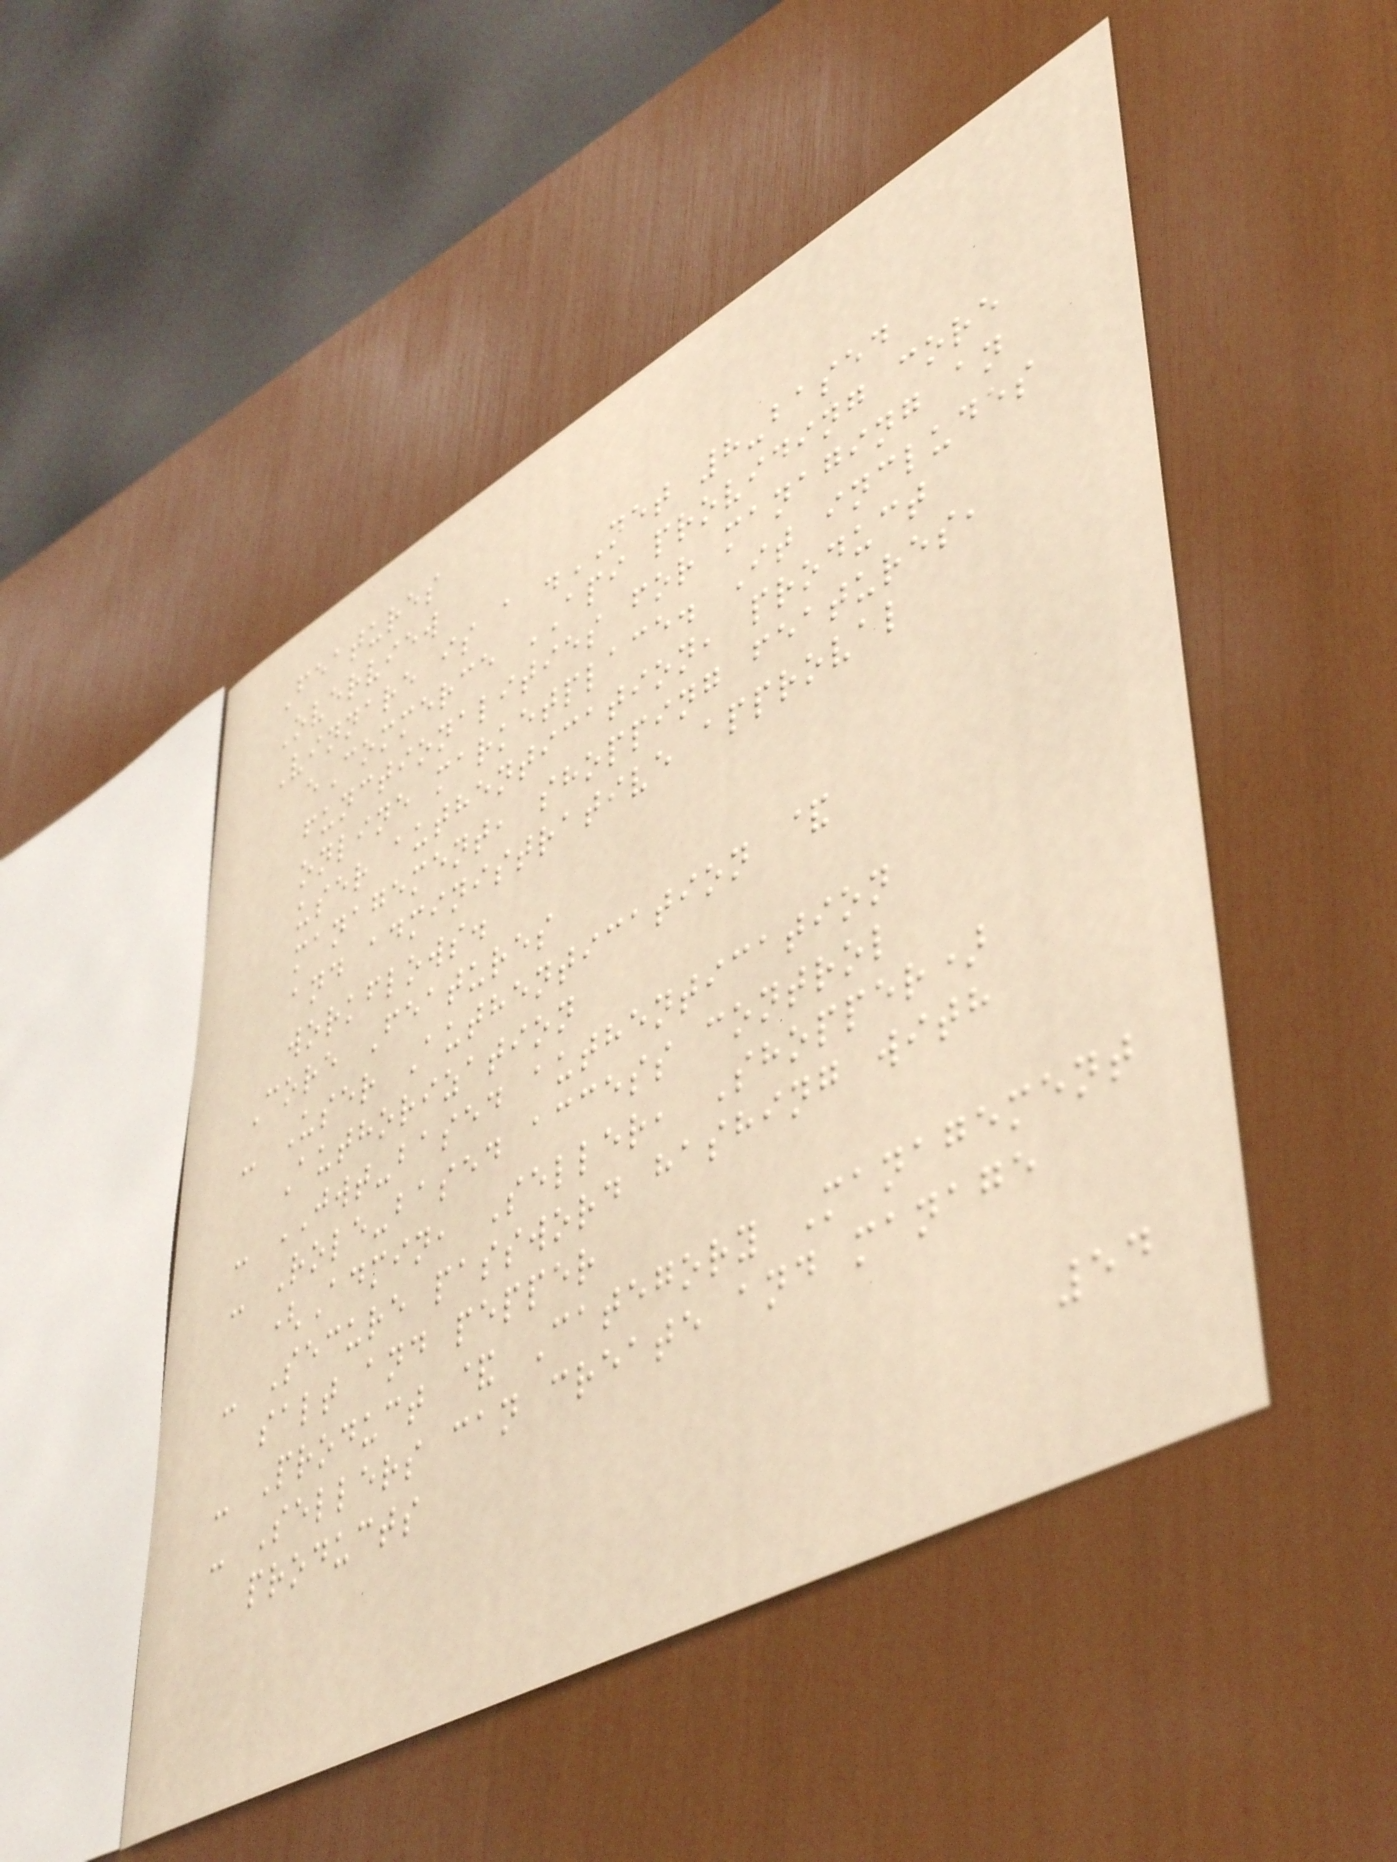Features
Overview
Vinnare is a .NET 8-based
eCommerce API providing core
functionalities for managing an
online marketplace. It includes
user authentication, product
management, shopping features,
and administrative approval
workflows.
Core Features
- User Authentication &
Authorization
- JWT-based authentication
- Role-based access control
(Admin, Seller, Shopper)
- Secure password hashing with
salt and pepper
- Product & Category Management
- Sellers can create and manage
products
54
